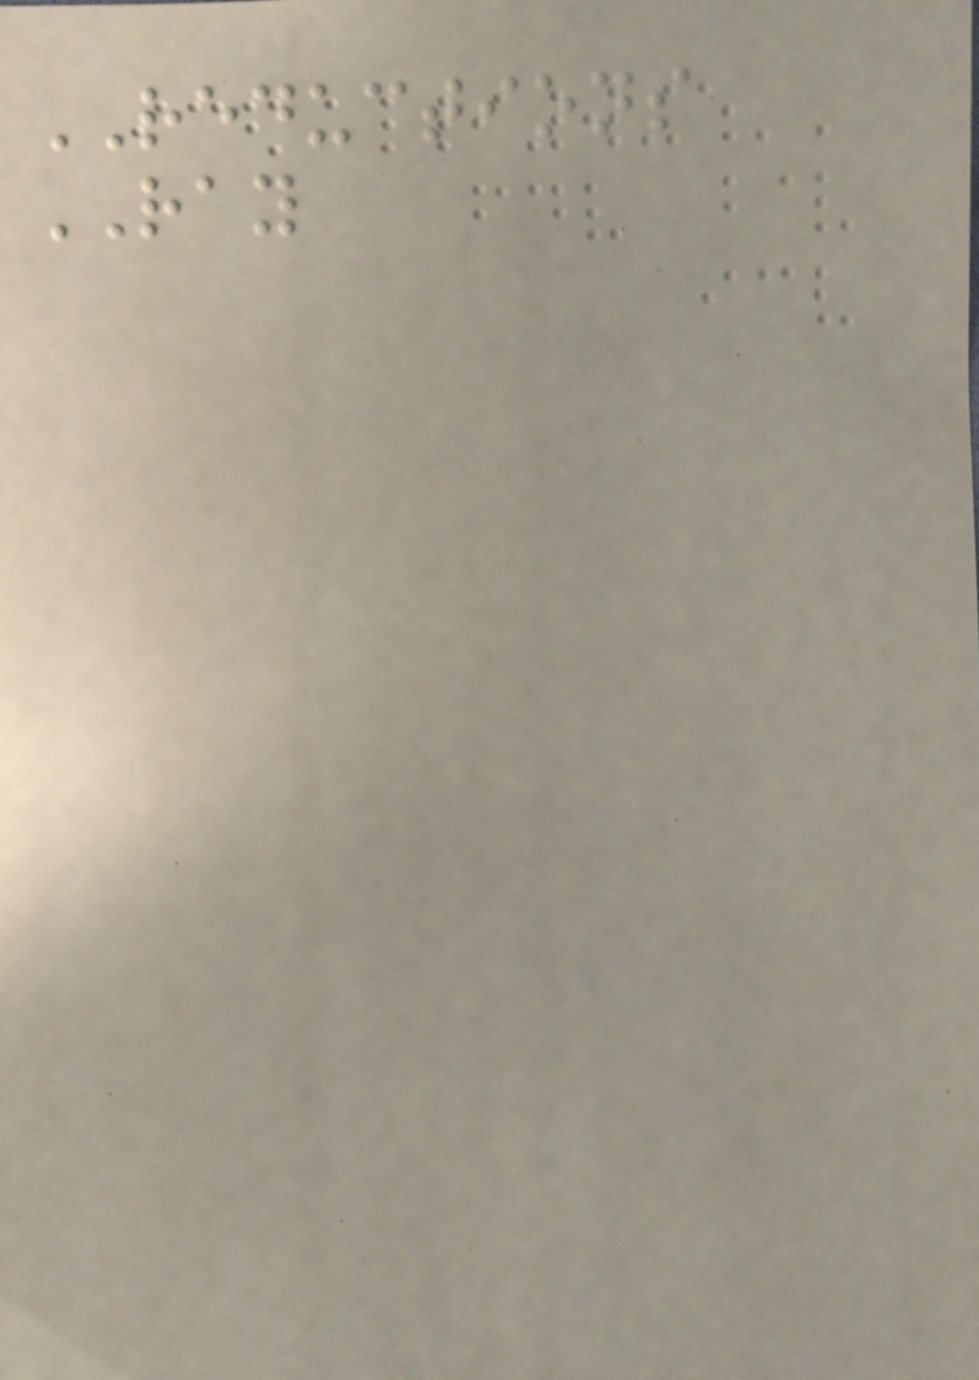REDUCTIONS
RAY
